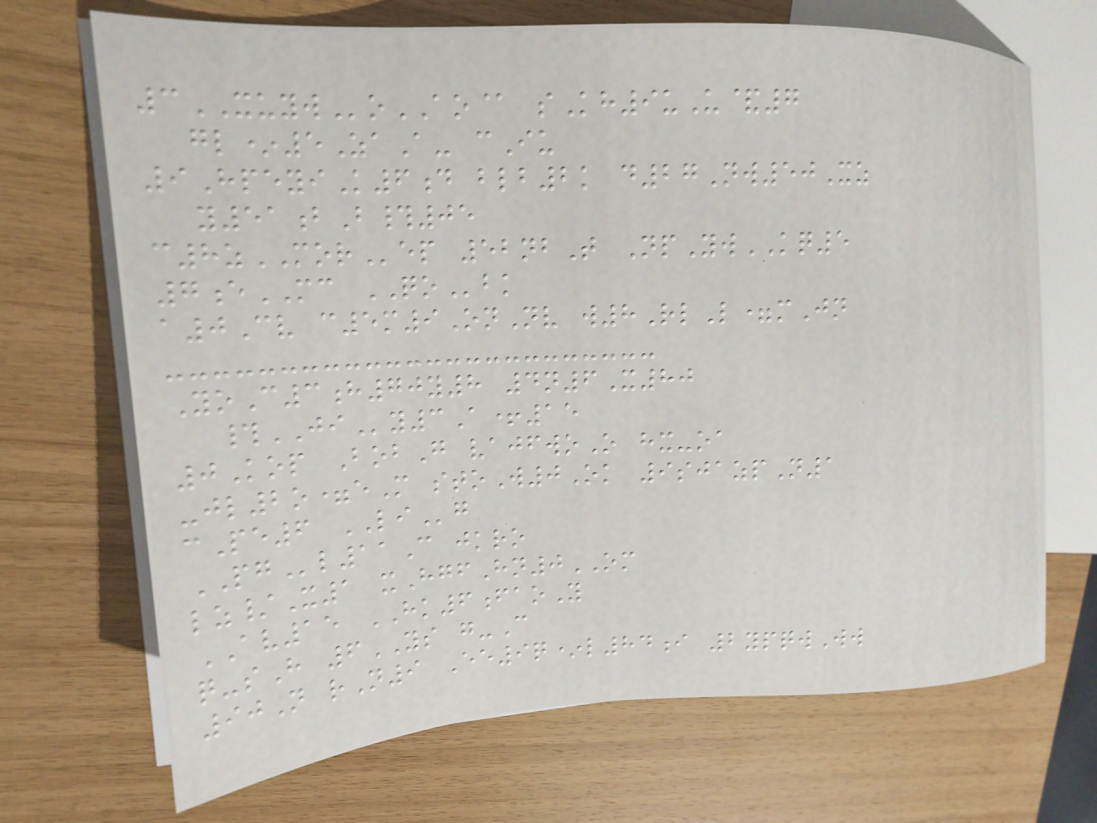3XUYWoAO@ sKh9uU&7
gl*5ZaA- cIu
9HpeyiK6d blb2k d27Nw50Xz
y51bB#05
c8zMORep 52nbT NpYwKQ5
7eMC QObk
a0Cv c5m9OnNv w8RlL=mJn
YoC3h70y8 4n6X80
#JIy3A+15
0Kop BobG vajfwoO hx-oa
-jl2o=eM stoW0Ok 9sjazpN1
cPe6 LIg
PGl11C jkro
lz/X1 xHgfHn0OM
AV15 HK6faoY
q-sH 6YS g-C
90N rN9 Ee9q*l84i 2ypqwWw
